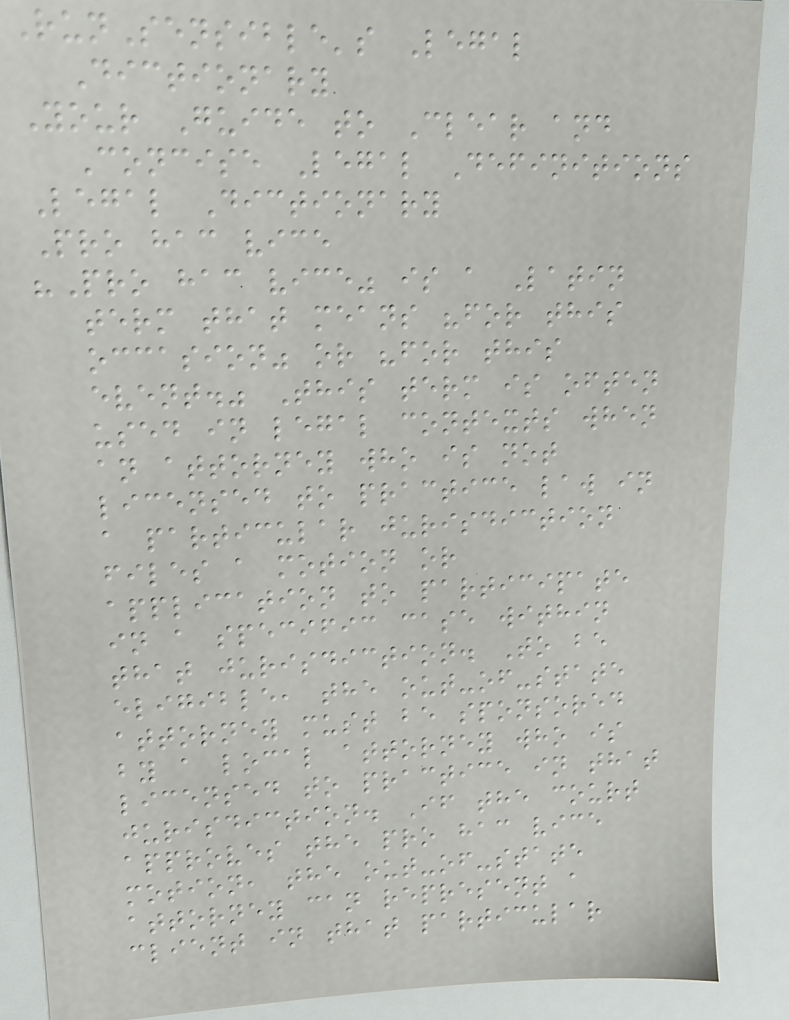RunSensible's Legal
Dictionary
Your Guide to Clear and
Concise Legal Definitions
Legal Dictionary
Pro hac vice
"Pro hac vice" is a Latin
term that means "for this
occasion" or "for this
event." This term is often
used in legal contexts when
an attorney who is not
licensed to practice law in
a particular jurisdiction
files a motion or
application to participate
in a specific case within
that jurisdiction. To be
eligible, the out-of-state
attorney must be sponsored
by a local attorney who is
licensed to practice in that
jurisdiction. If the court
approves the pro hac vice
motion, the out-of-state
attorney can represent a
client in that particular
